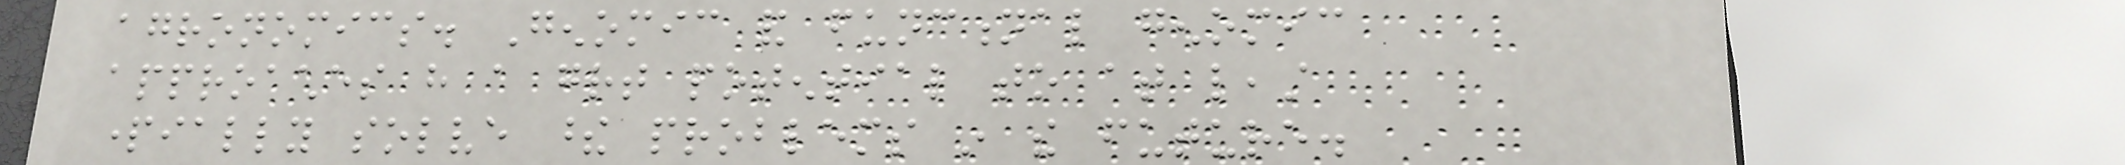agronomics. Genomic and functional genomic
approaches have a great potential to at least
partially solve these problems in the future.
